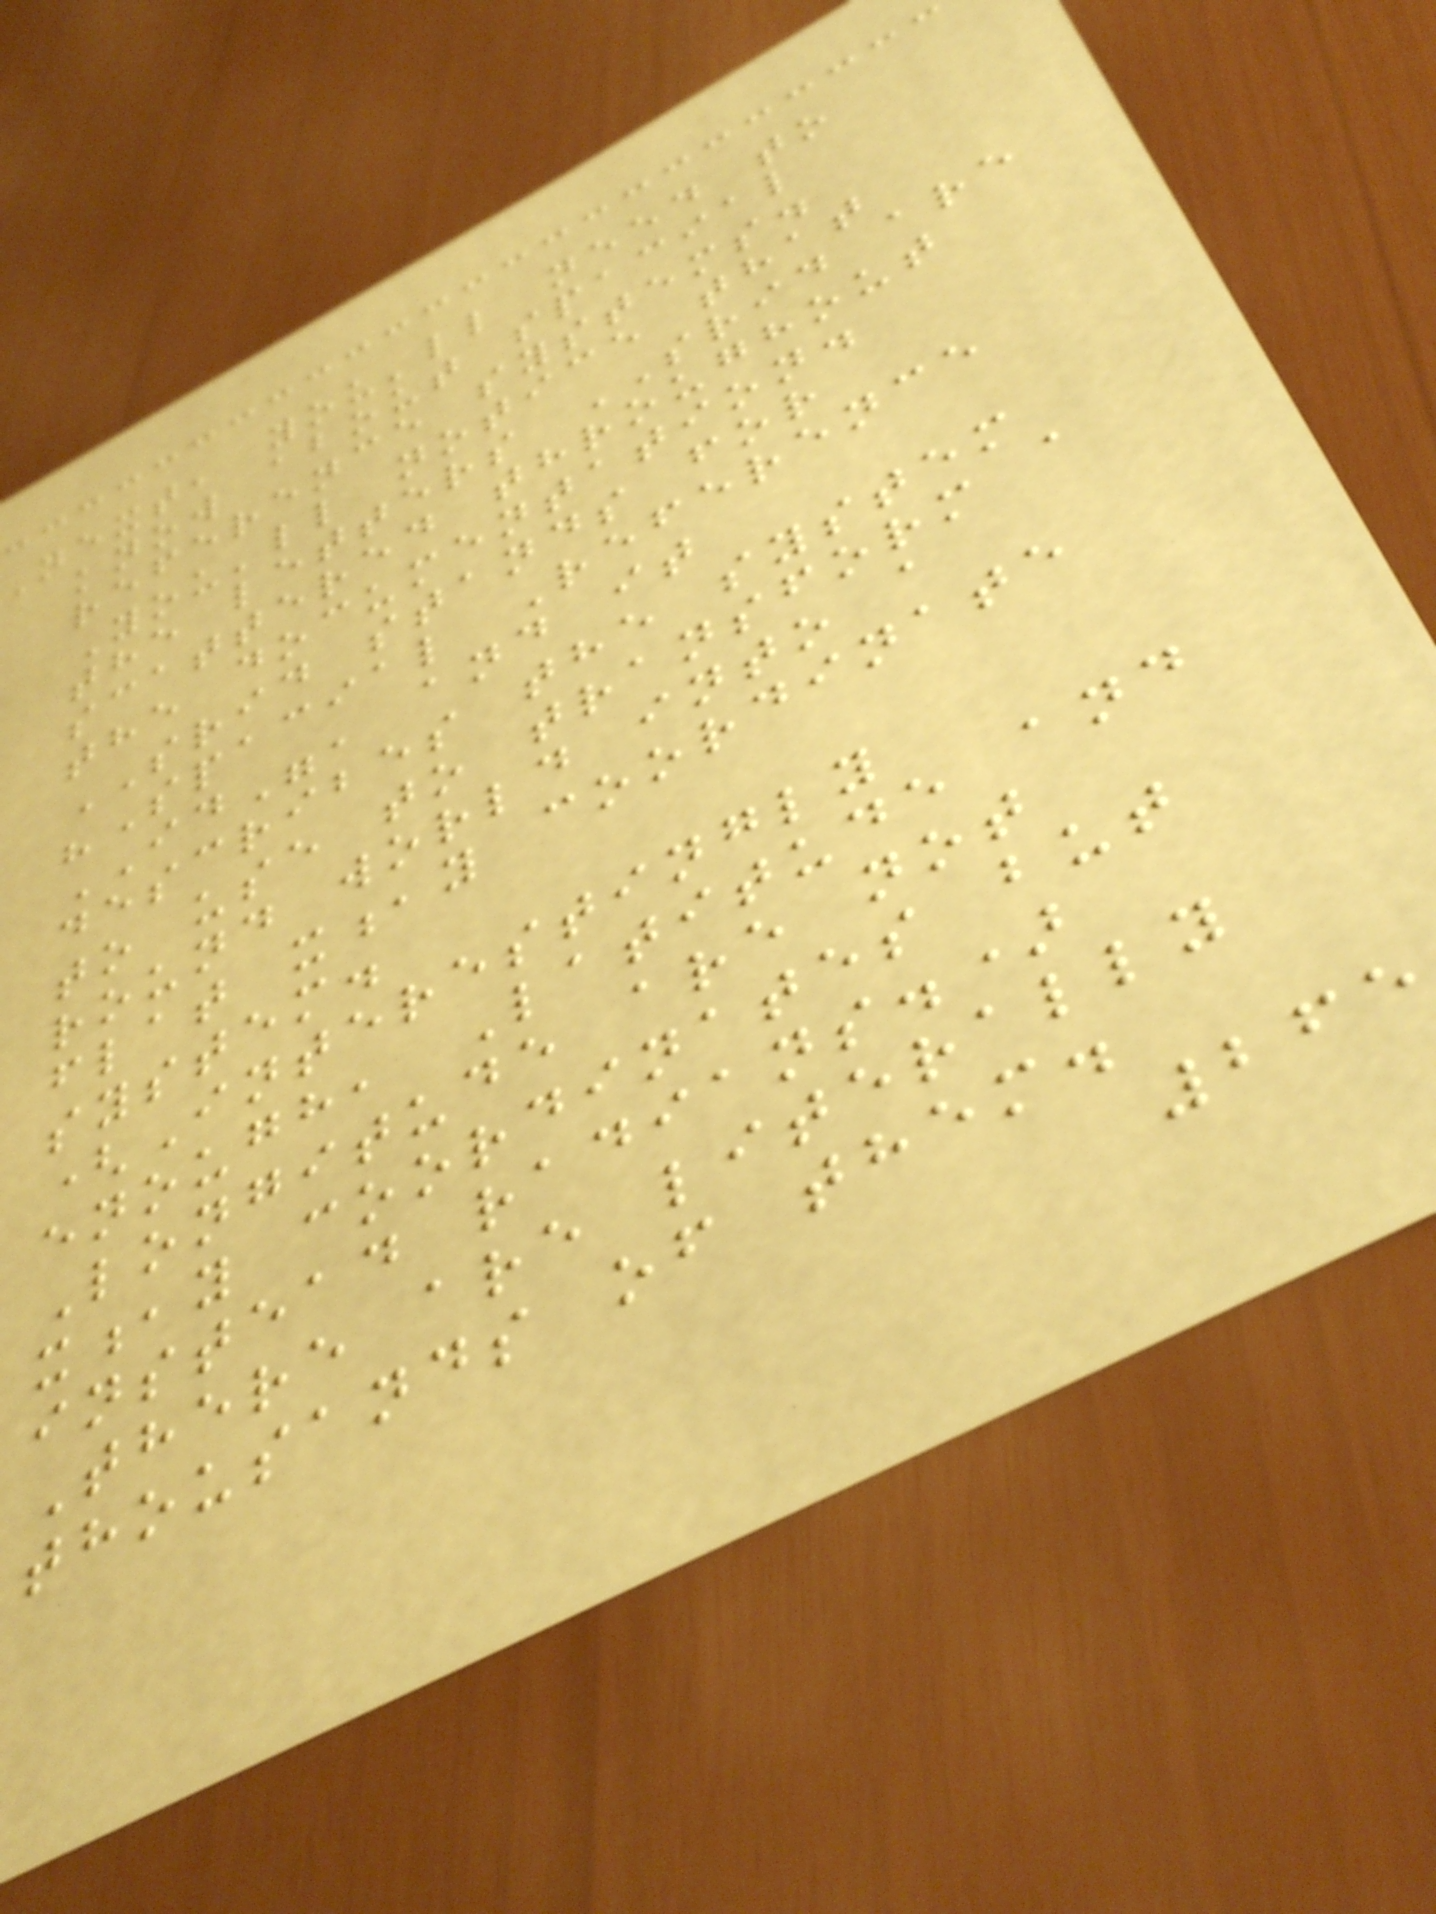Next, you'll need to
know about spacial
reference systems.
You'll notice that
the letters SRID are
scattered throughout
the documentation.
SRID stands for
"Spacial Reference
ID", and it
describes the system
to use to transform a
round world into a
flat x,y coordinate
system.
(Interestingly
enough, Latitude and
Longitude are not
x,y coordinates but
instead radians.)
There are literally
thousands of them.
265
